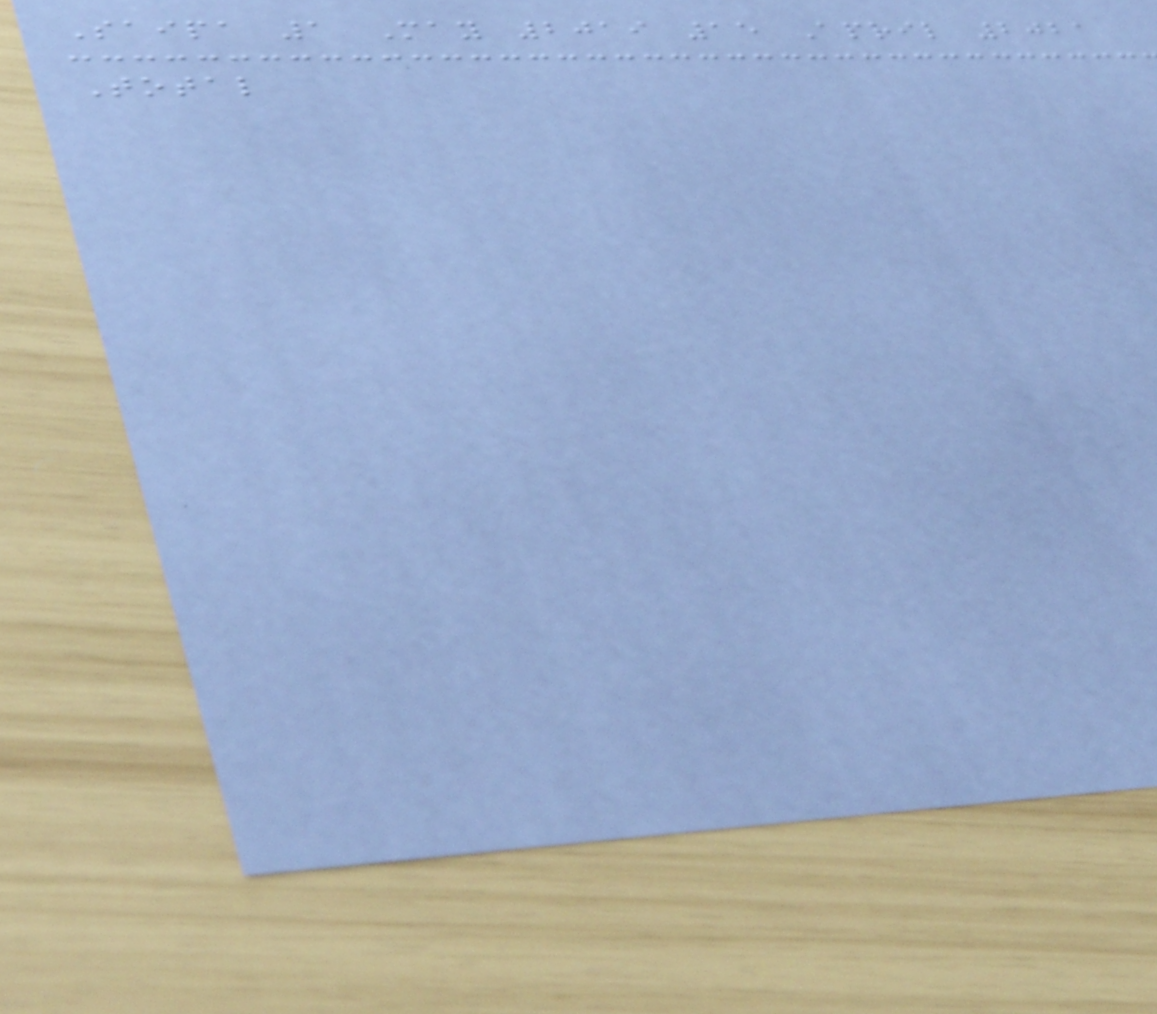Saipa 1 May 2019 15 April 2021
Total
